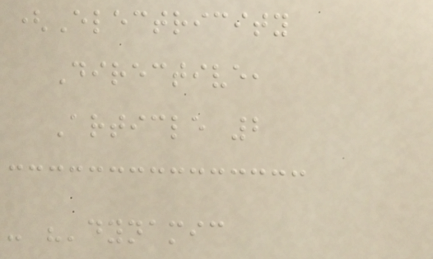(Electricity
Directive,
Article 2
- "'dynamic
